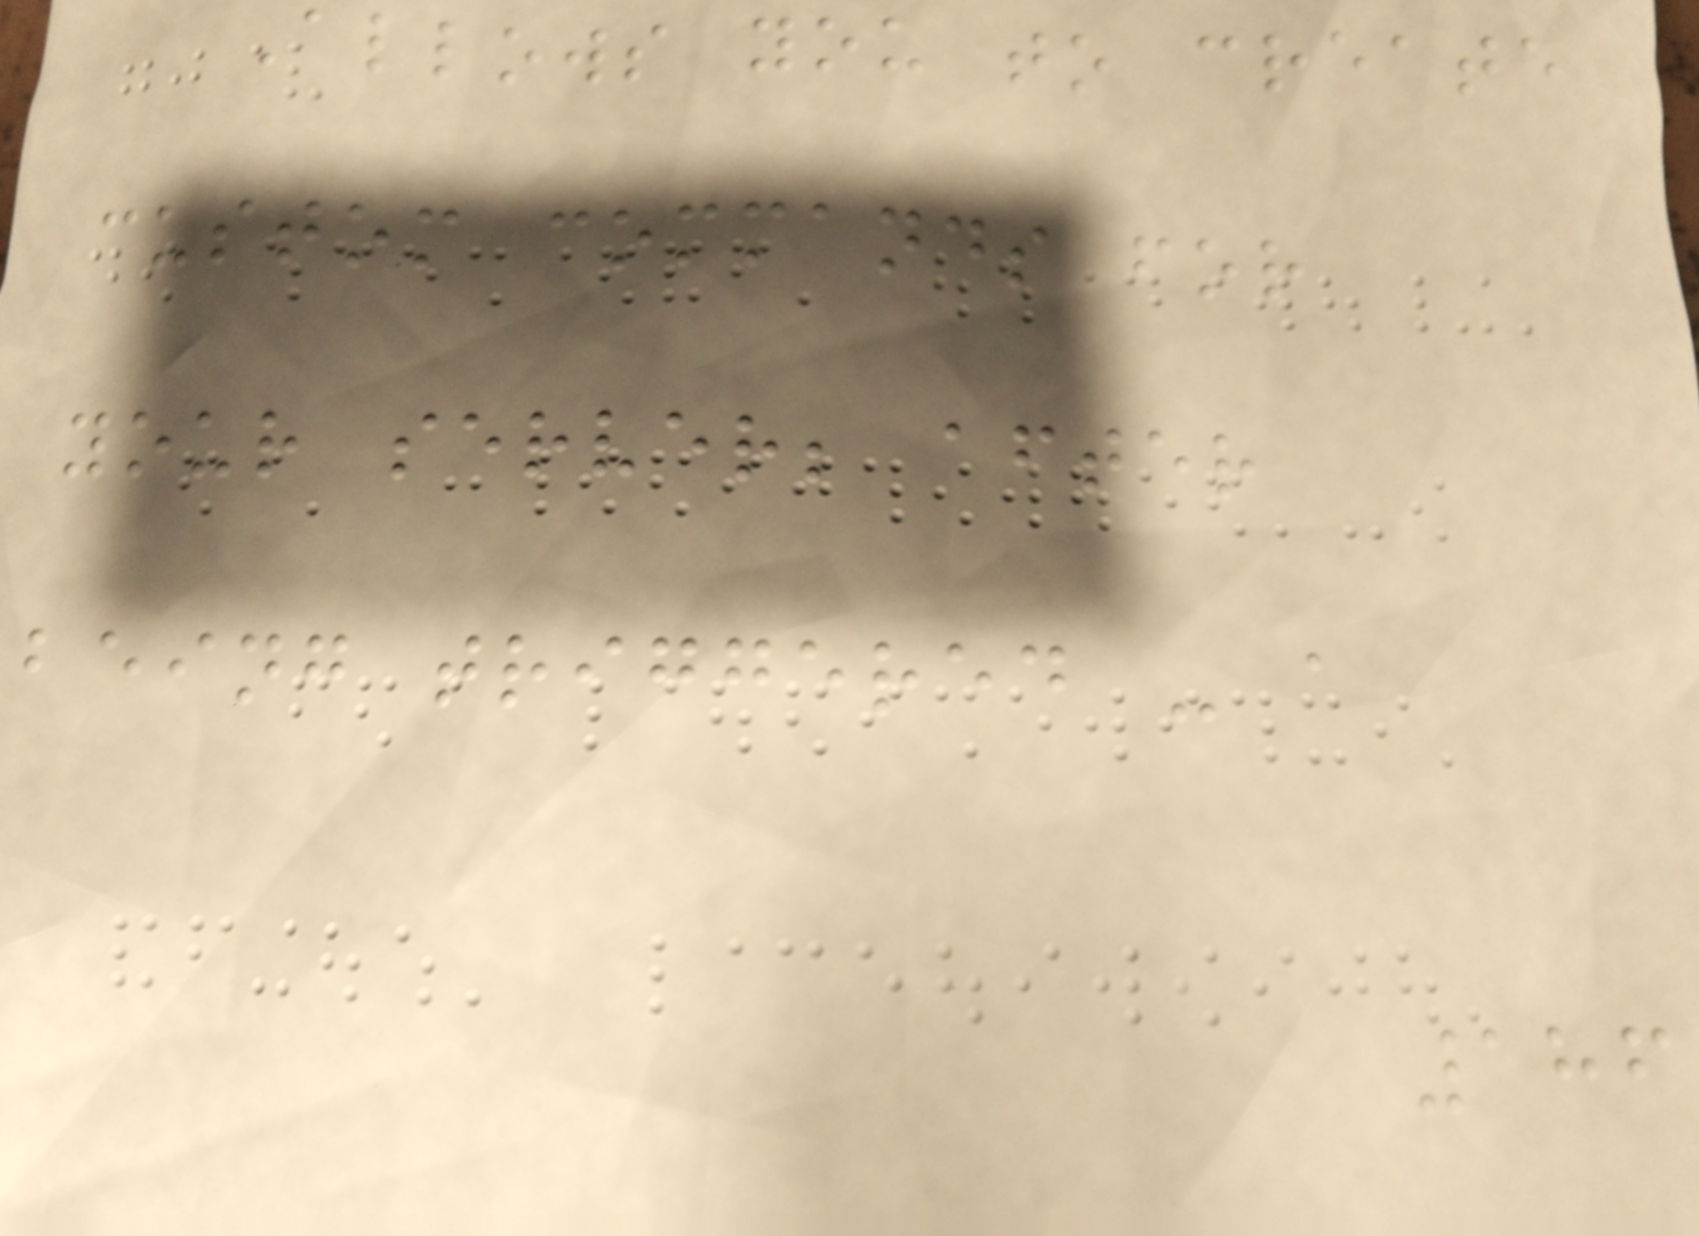Allows you to create
custom commands for
your server; after
being triggered - a
186
